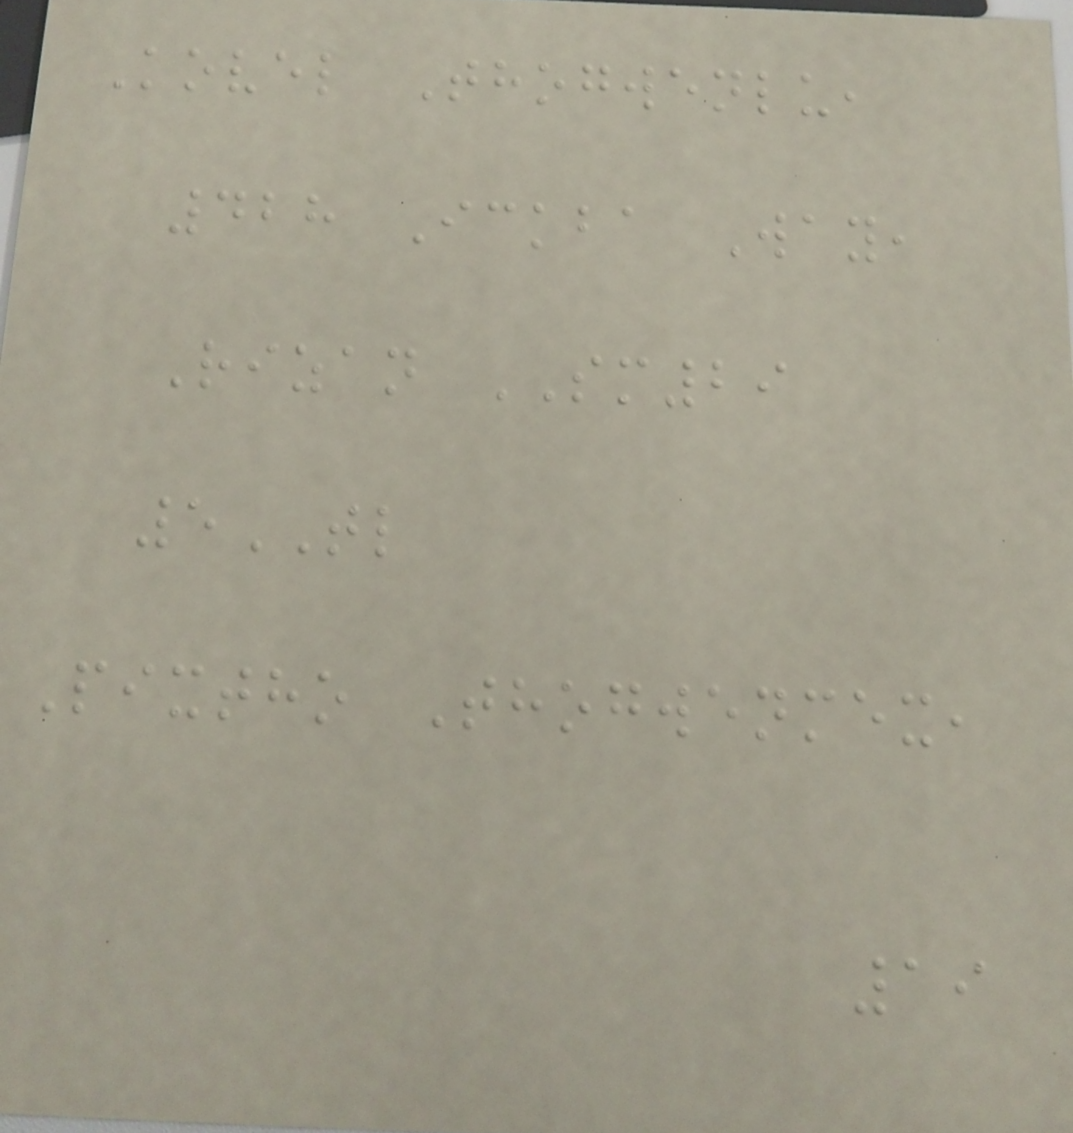Kovel Thogwenlu,
428 Ickba Way,
Rizan SM29
5TL
Pixtho Thogwenmex,
19
